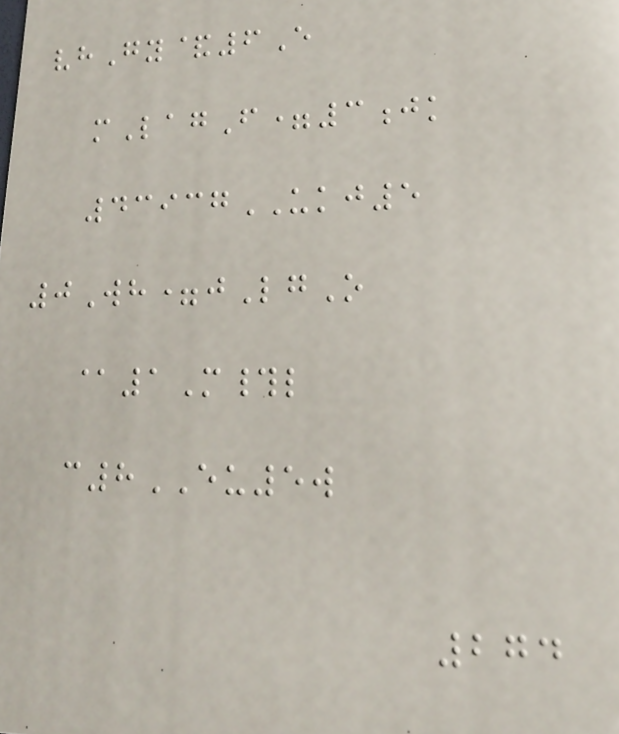vhGy&6E
mLagF=3jk
43937UKJ5
0Wh=jLgO
@1M#l
c8EU5w
274
